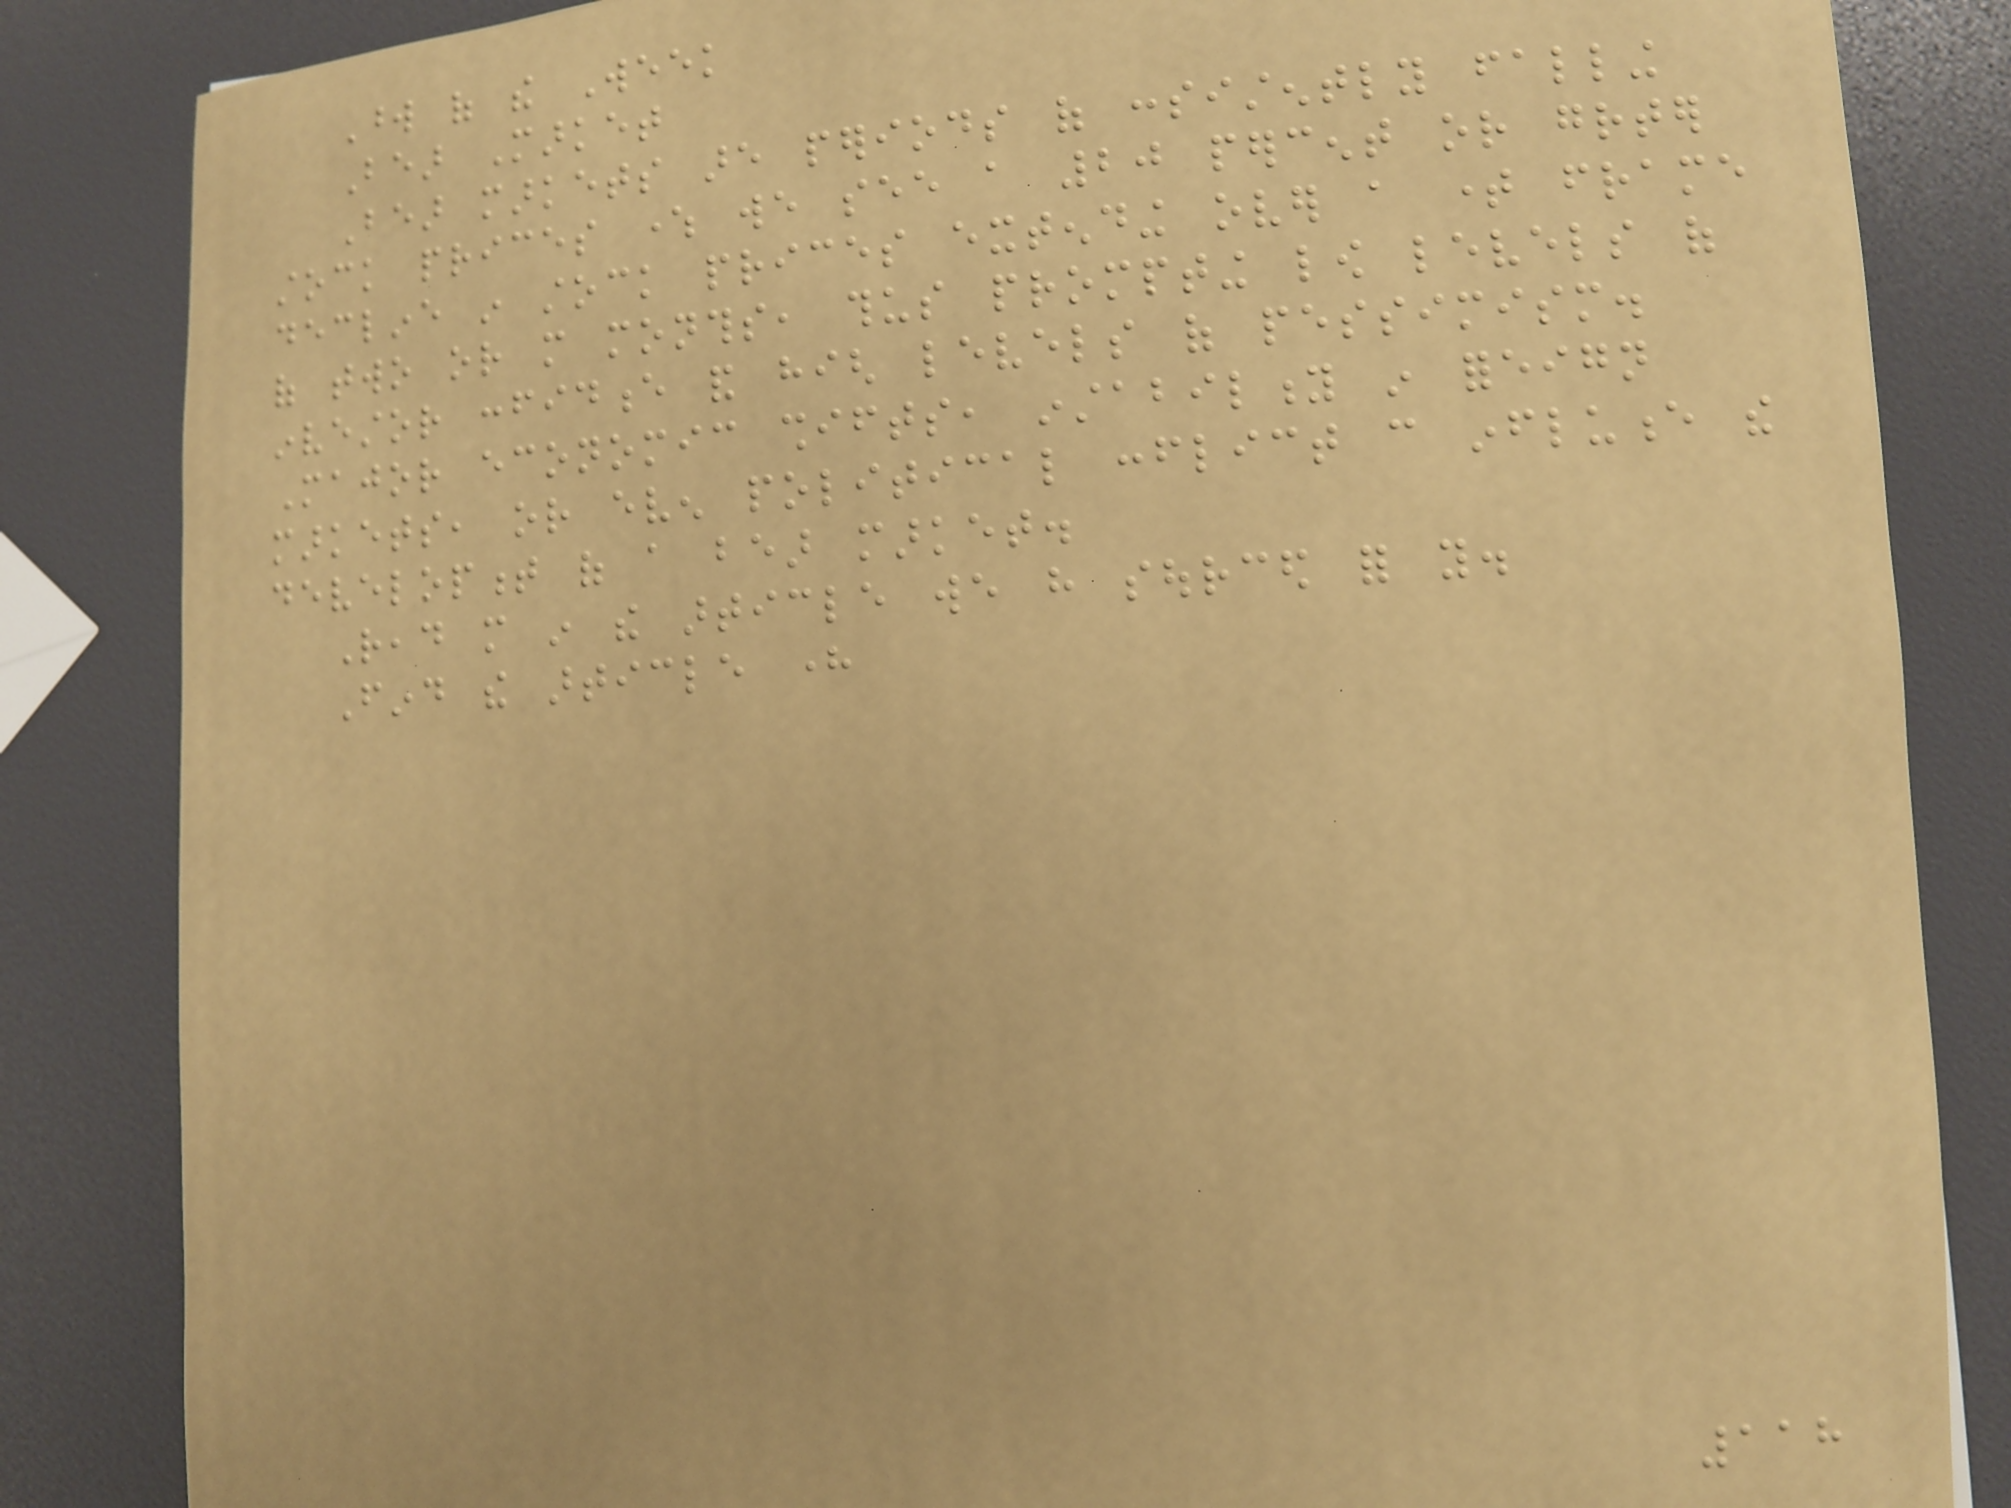Word of the Week
Bear Market
Bear markets are periods of consistently falling
stock prices where we see a 20 percent or greater
decline in stock prices extending over a time frame
of two or more months, thus prompting low levels of
investor confidence and high levels of pessimism.
Major economic shifts, instability in foreign
markets, or even political conflict can influence the
development of a bear market.
Read more in the article we have sourced for you.
Find the article here
118
